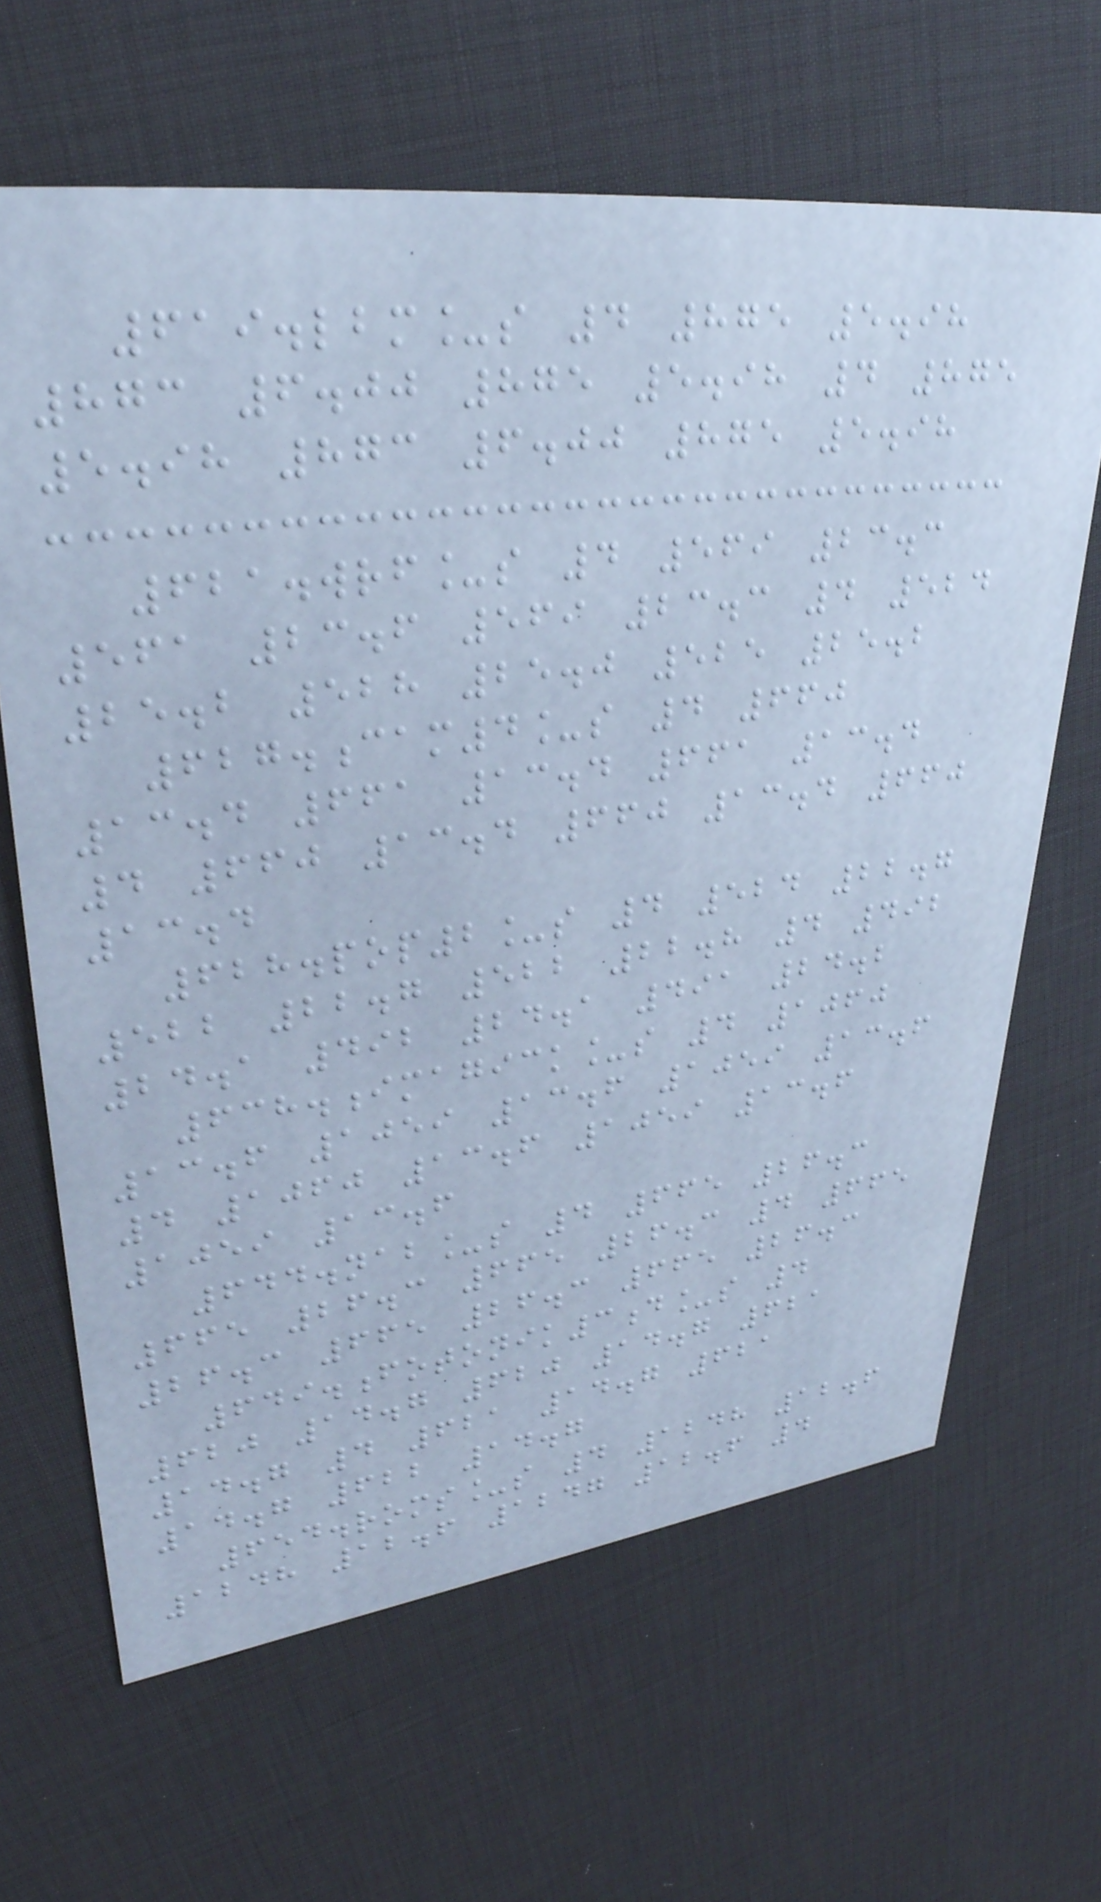619.lbm_s 4 875 5.98
873 6.00 875 5.98 4 875
5.98 873 6.00 875 5.98
621.wrf_s 4 569 23.3
561 23.6 569 23.3 4 524
25.2 528 25.0 525 25.2
627.cam4_s 4 660
13.4 661 13.4 661 13.4
4 660 13.4 660 13.4 660
13.4
628.pop2_s 4 524 22.7
522 22.7 522 22.8 4 492
24.1 492 24.1 491 24.2
638.imagick_s 4 1060
13.6 1059 13.6 1059 13.6
4 1060 13.6 1059 13.6
1059 13.6
644.nab_s 4 665 26.3
665 26.3 665 26.3 4 665
26.3 665 26.3 665 26.3
649.fotonik3d_s 4
620 14.7 620 14.7 621
14.7 4 621 14.7 621
14.7 622 14.7
654.roms_s 4 1248 12.6
1248 12.6 1247 12.6 4
